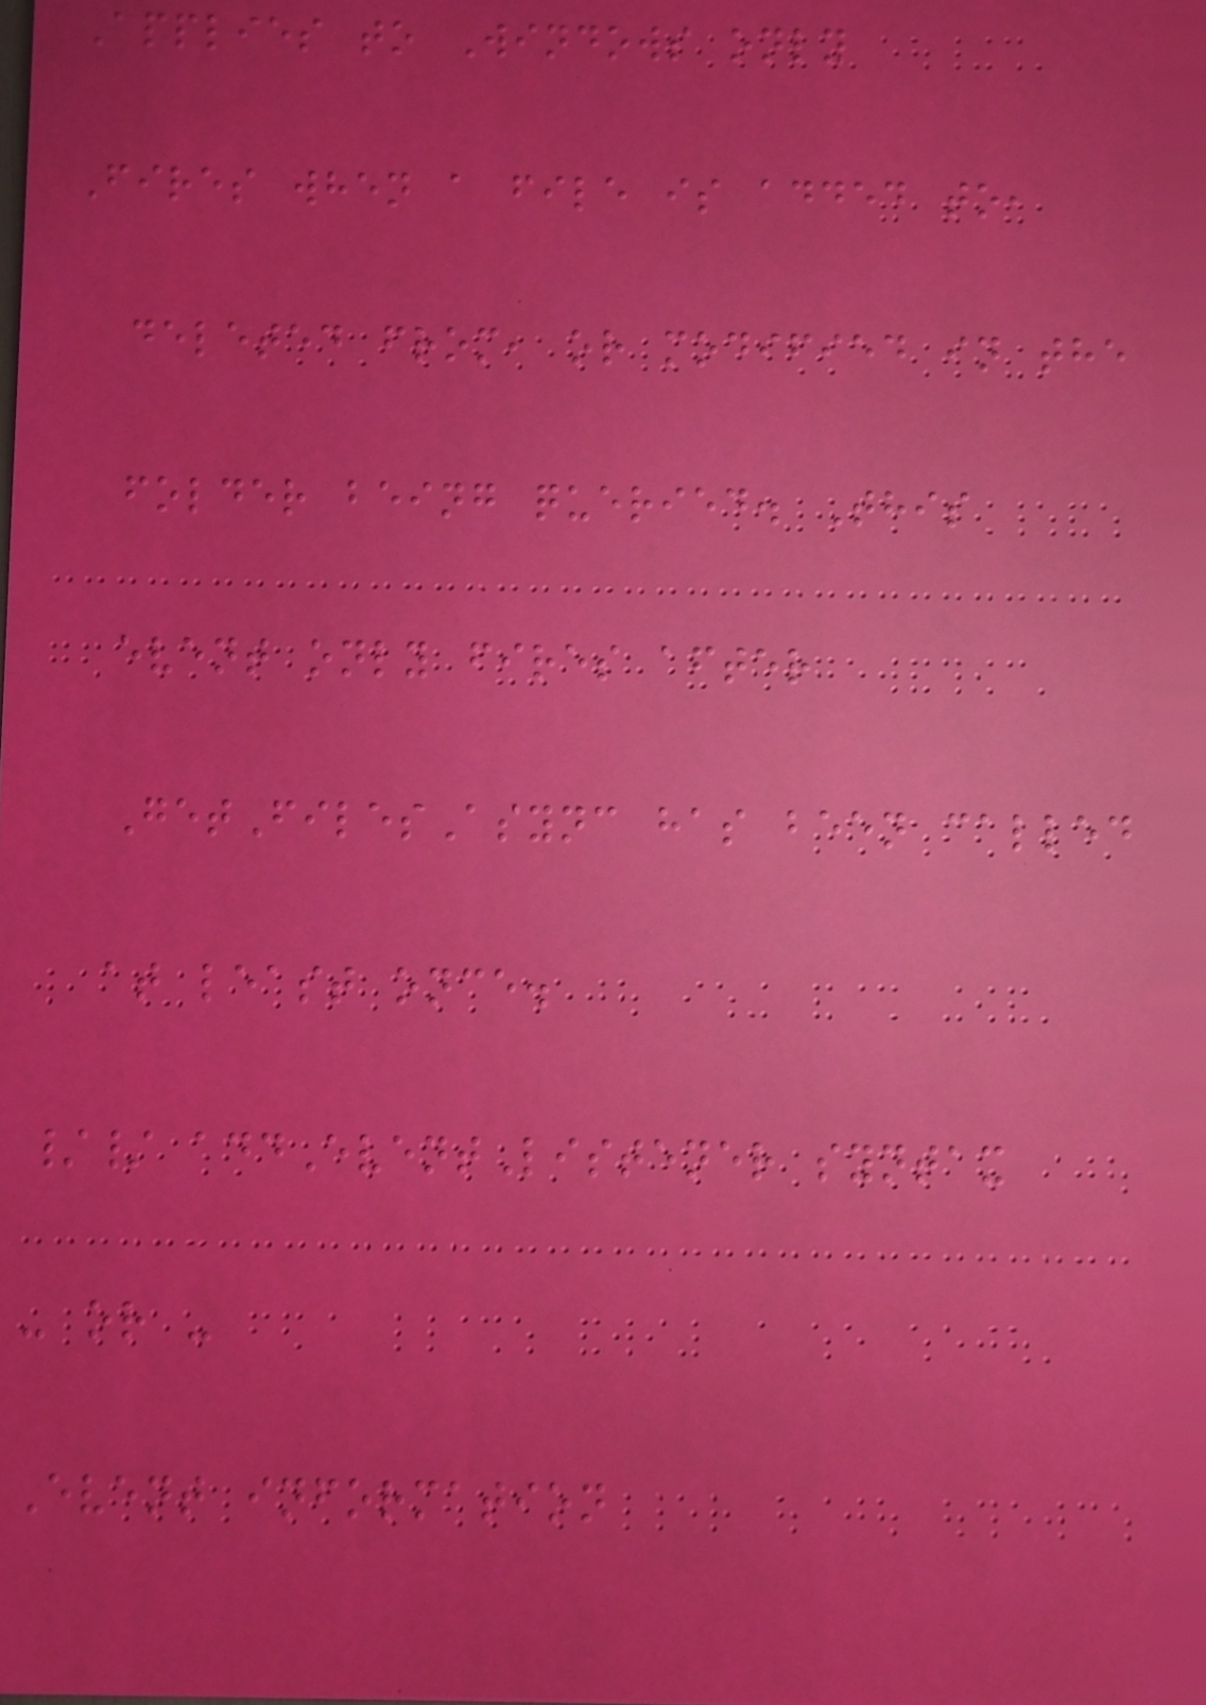Applies to Windows only
Fires when a file is added to,
deleted from, or modified in the
folder being queried. This
event only fires after
GetFilesAsync has been called
at least once.
// addEventListener syntax
- or -
Event information
